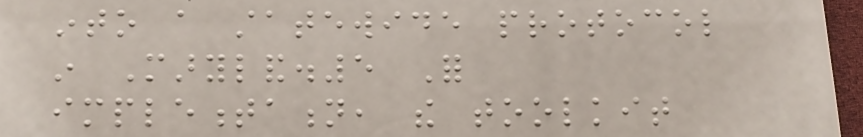into a statewide protocol
in Maryland.5 For
implementation, the toolkit
